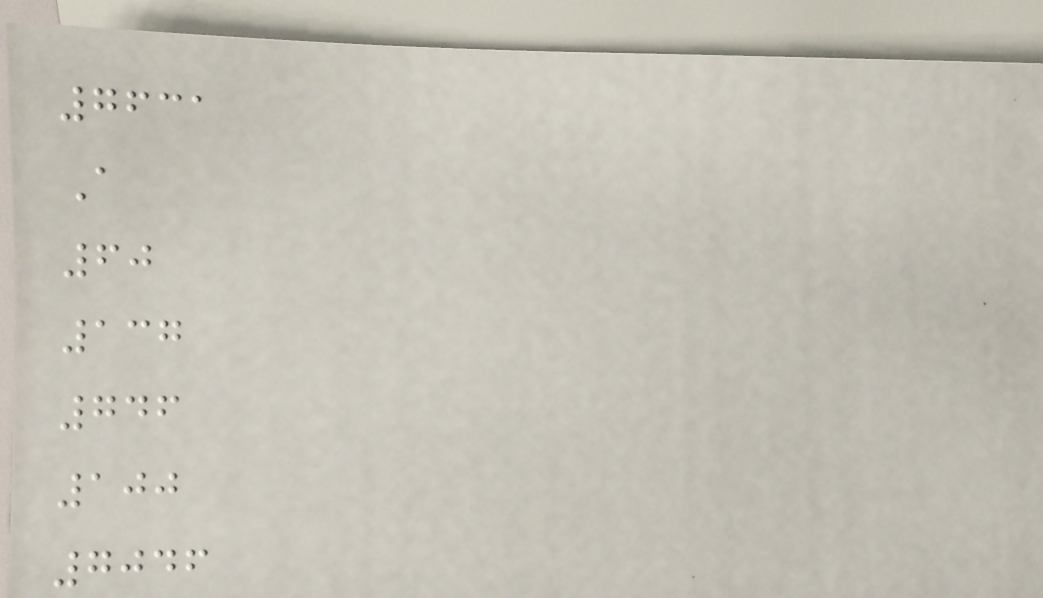7631
A
60
137
746
100
7046
